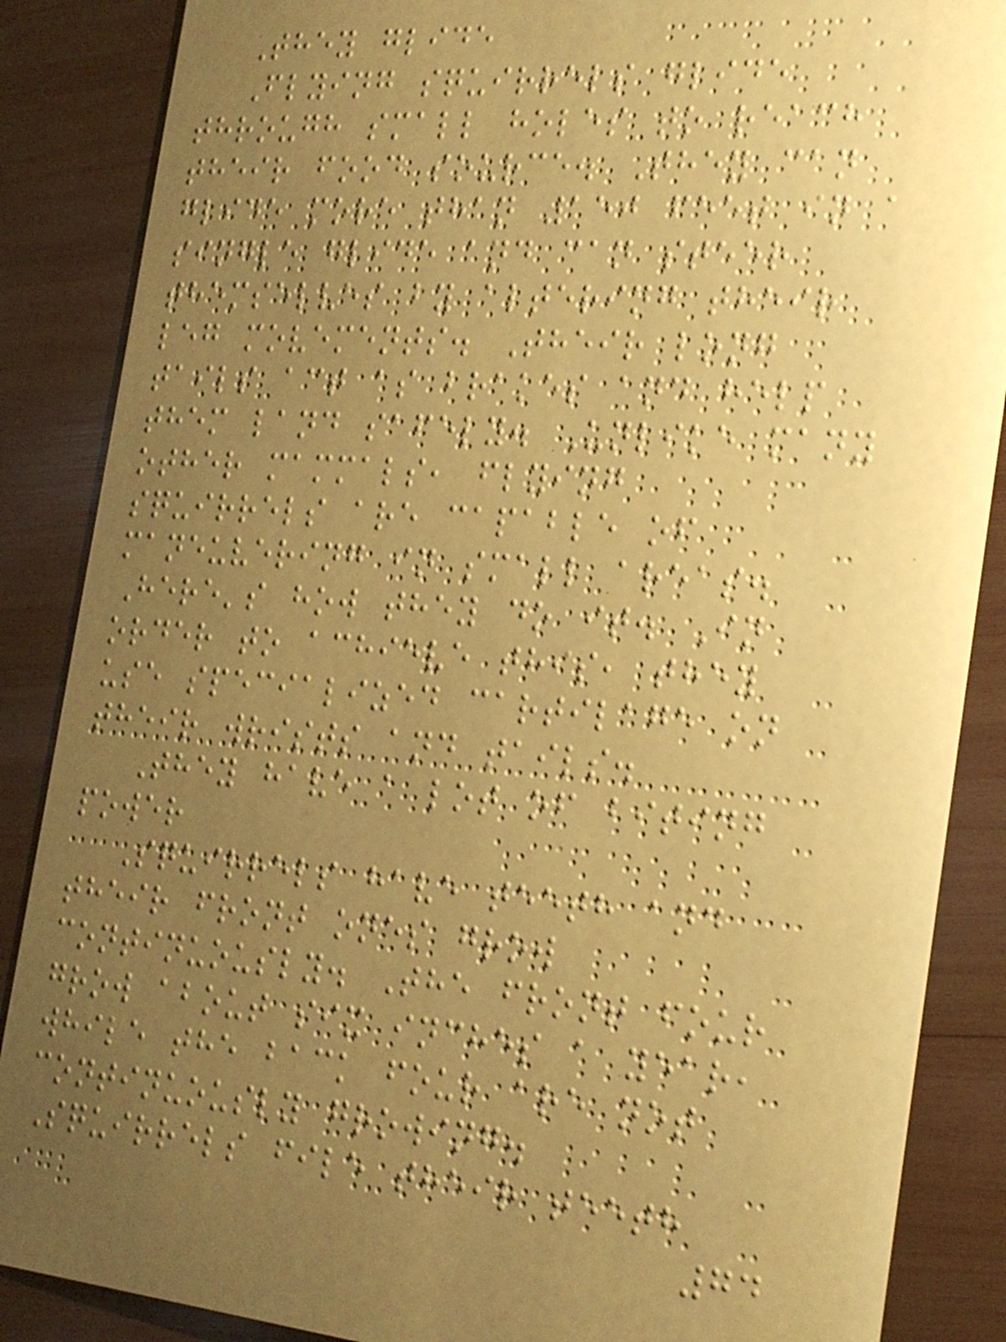They glide
Flying squirrels glide
through small holes to reach
their food source. They can
glide more than 150 feet in a
single glide and can steer
themselves by altering their
leg movements. Their long
tails act as brakes and help
them land safely. Unlike many
other mammals, flying
squirrels are capable of
maneuvering in small areas.
Here's how they do it. In
order to achieve this, they
use specialized cartilage on
their wrists and tails.
They have a lot of biting
power
Squirrels have teeth and
their front ones grow
continuously. The front four
grow about six inches a year,
while the back four are not
continuously growing.
Squirrels file their teeth
74
